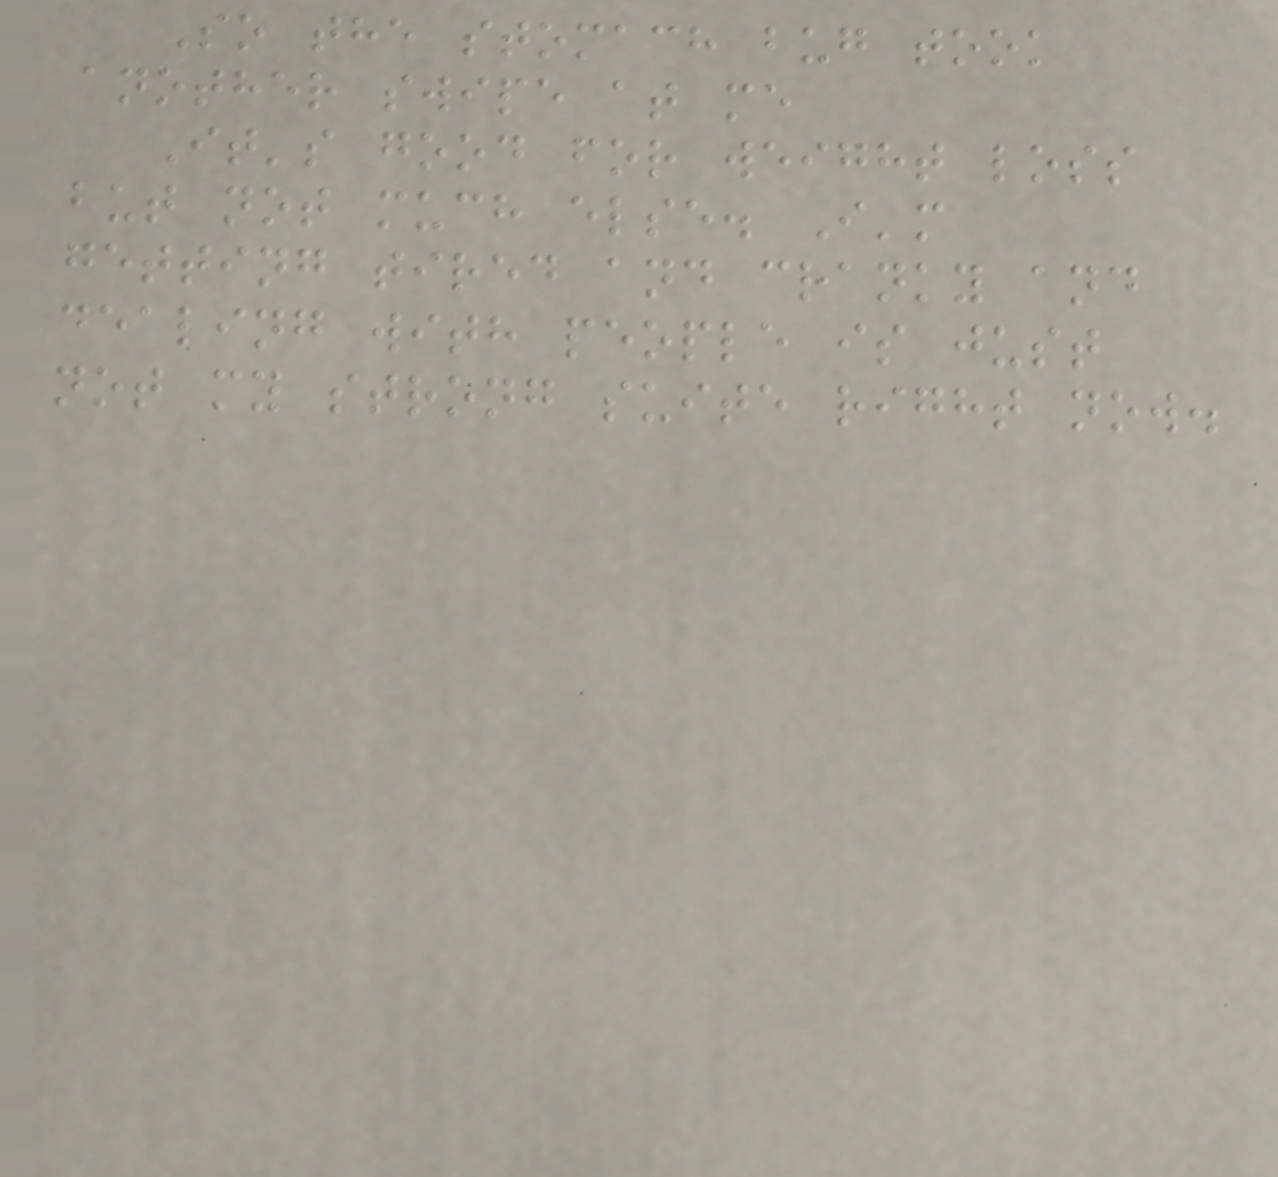So the stomach bug took
another swipe at me
It's good for weight loss
but not much else. I'm
getting tired and cranky and
dealing with people is just
not my strong suite right now.
